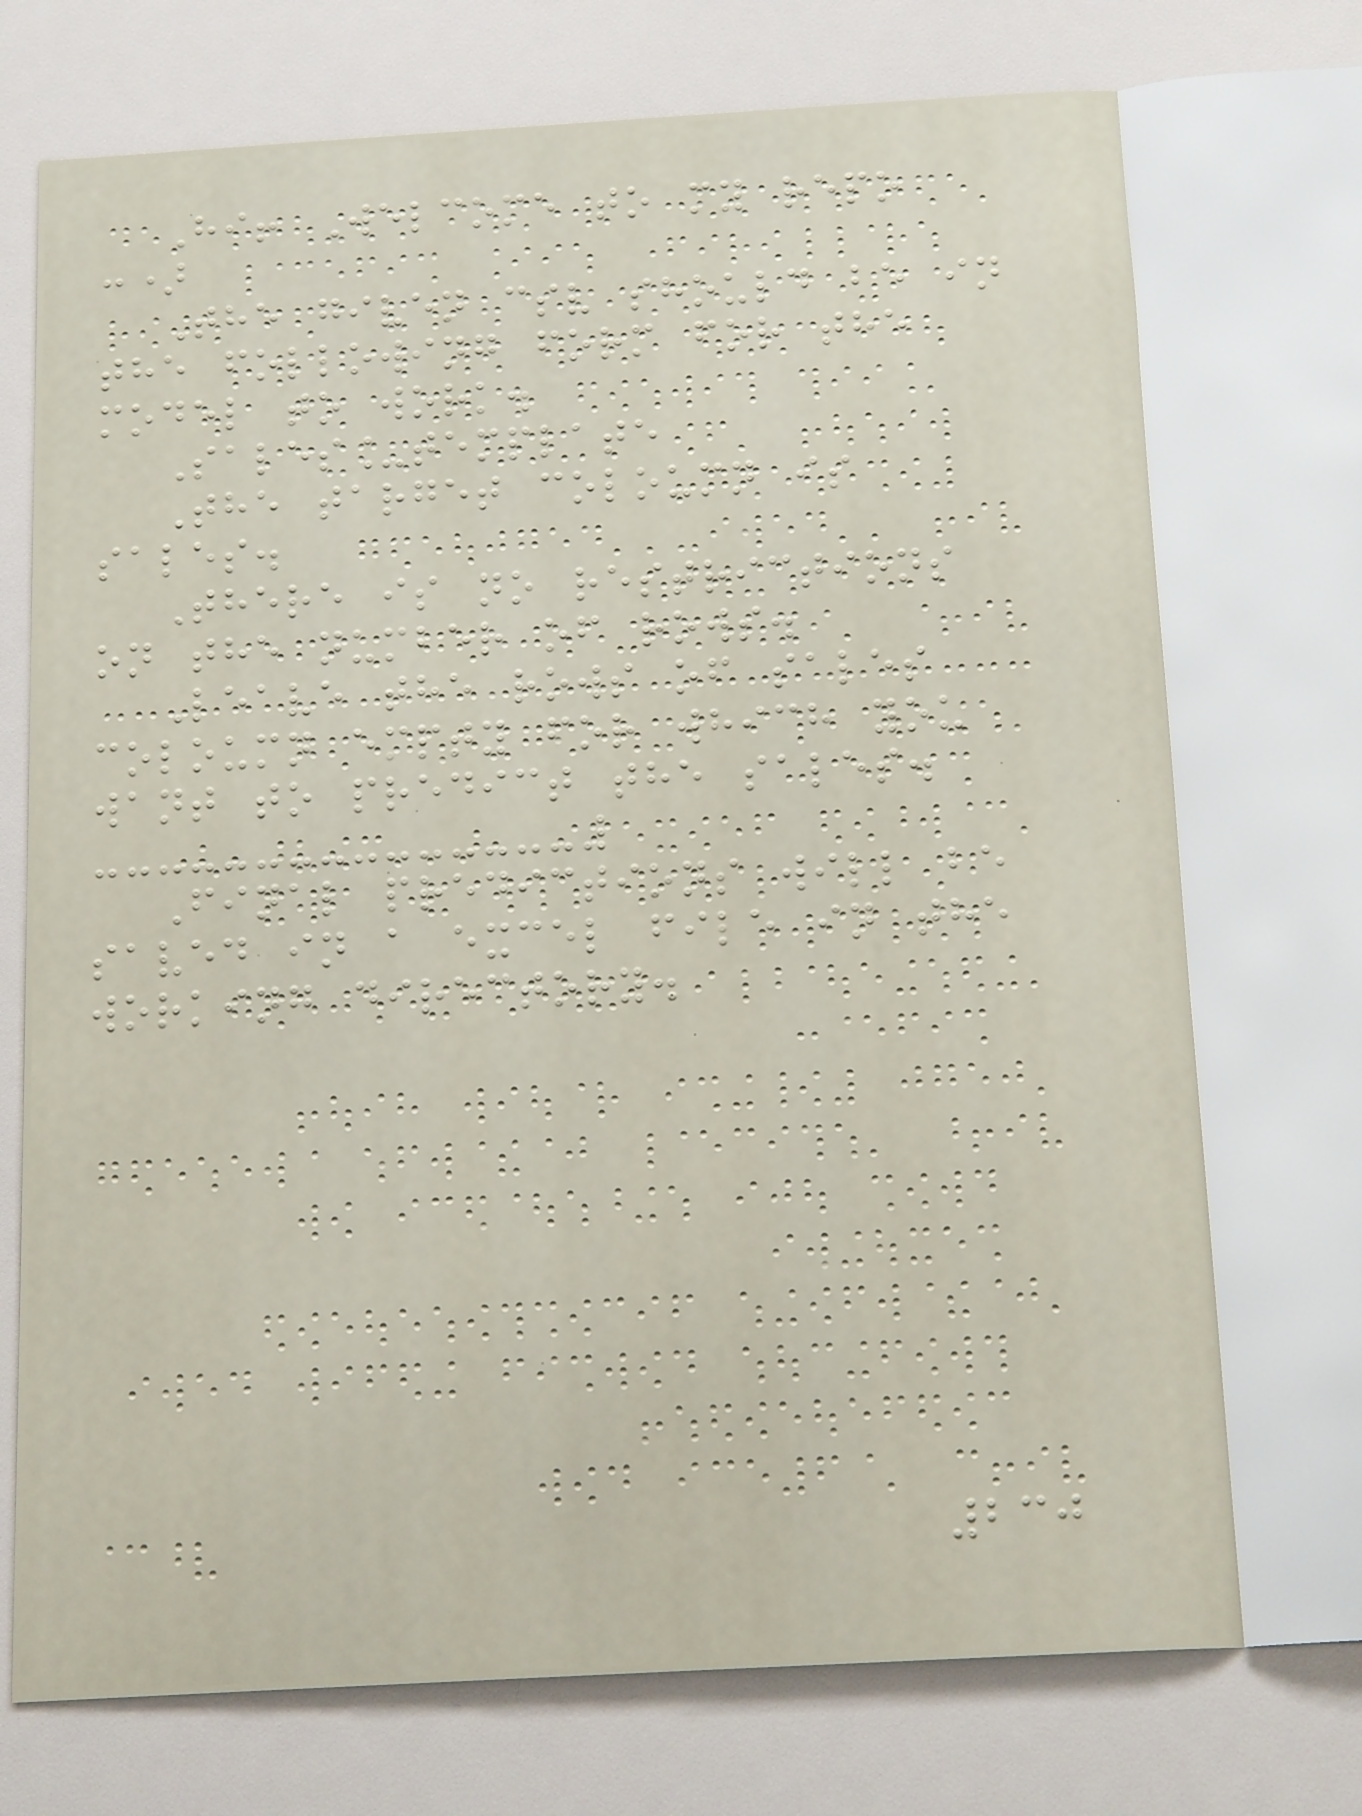Hi! Welcome to my repo
:)
The given csv should be in
the following form for the
model to work.
Sales_template
The target coloumn is
sales.
There is no restrictions
on the number of rows.
Leave the rows of sales
coloumn empty for which you
want to predict the sales.
Final predictions will be
saved in a excel file in the
working directory.
230
